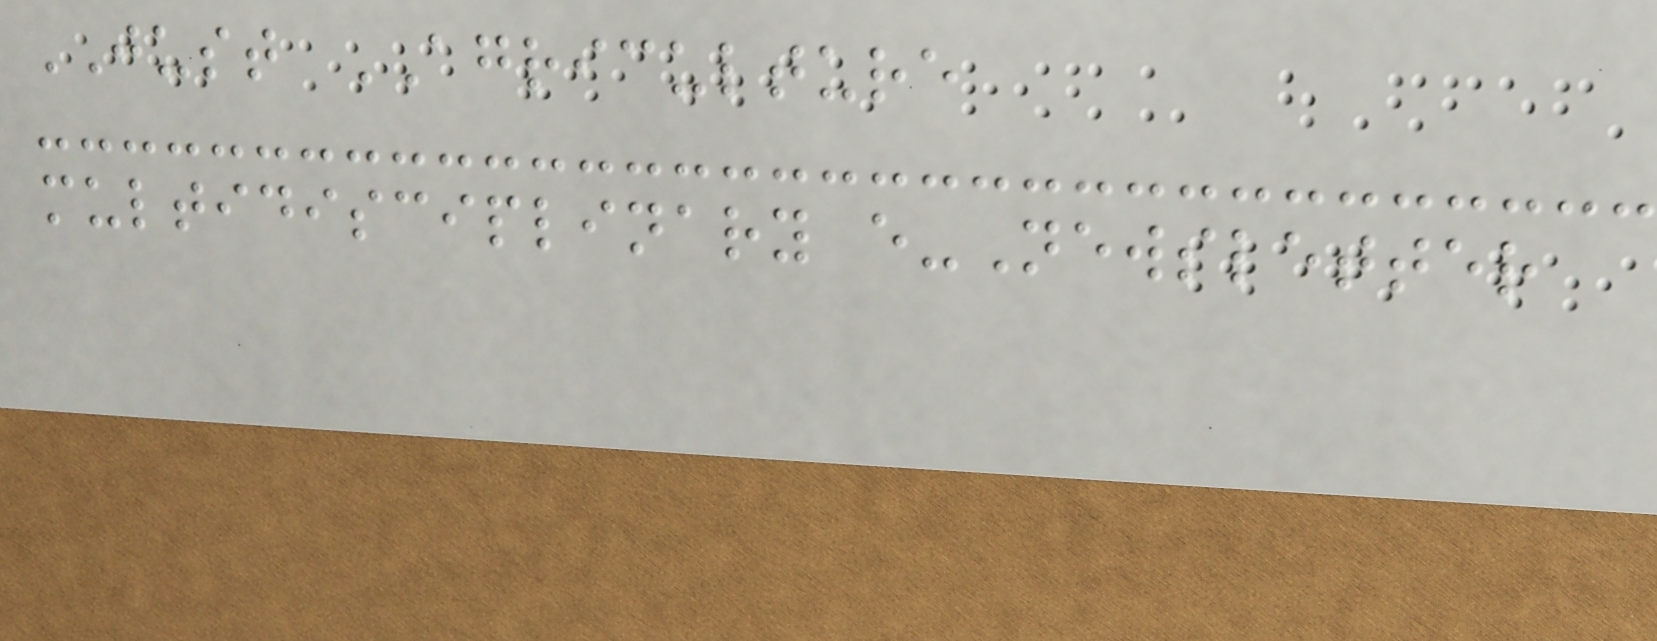JUST AGRICULTURE
multidisciplinary e-Newsletter
